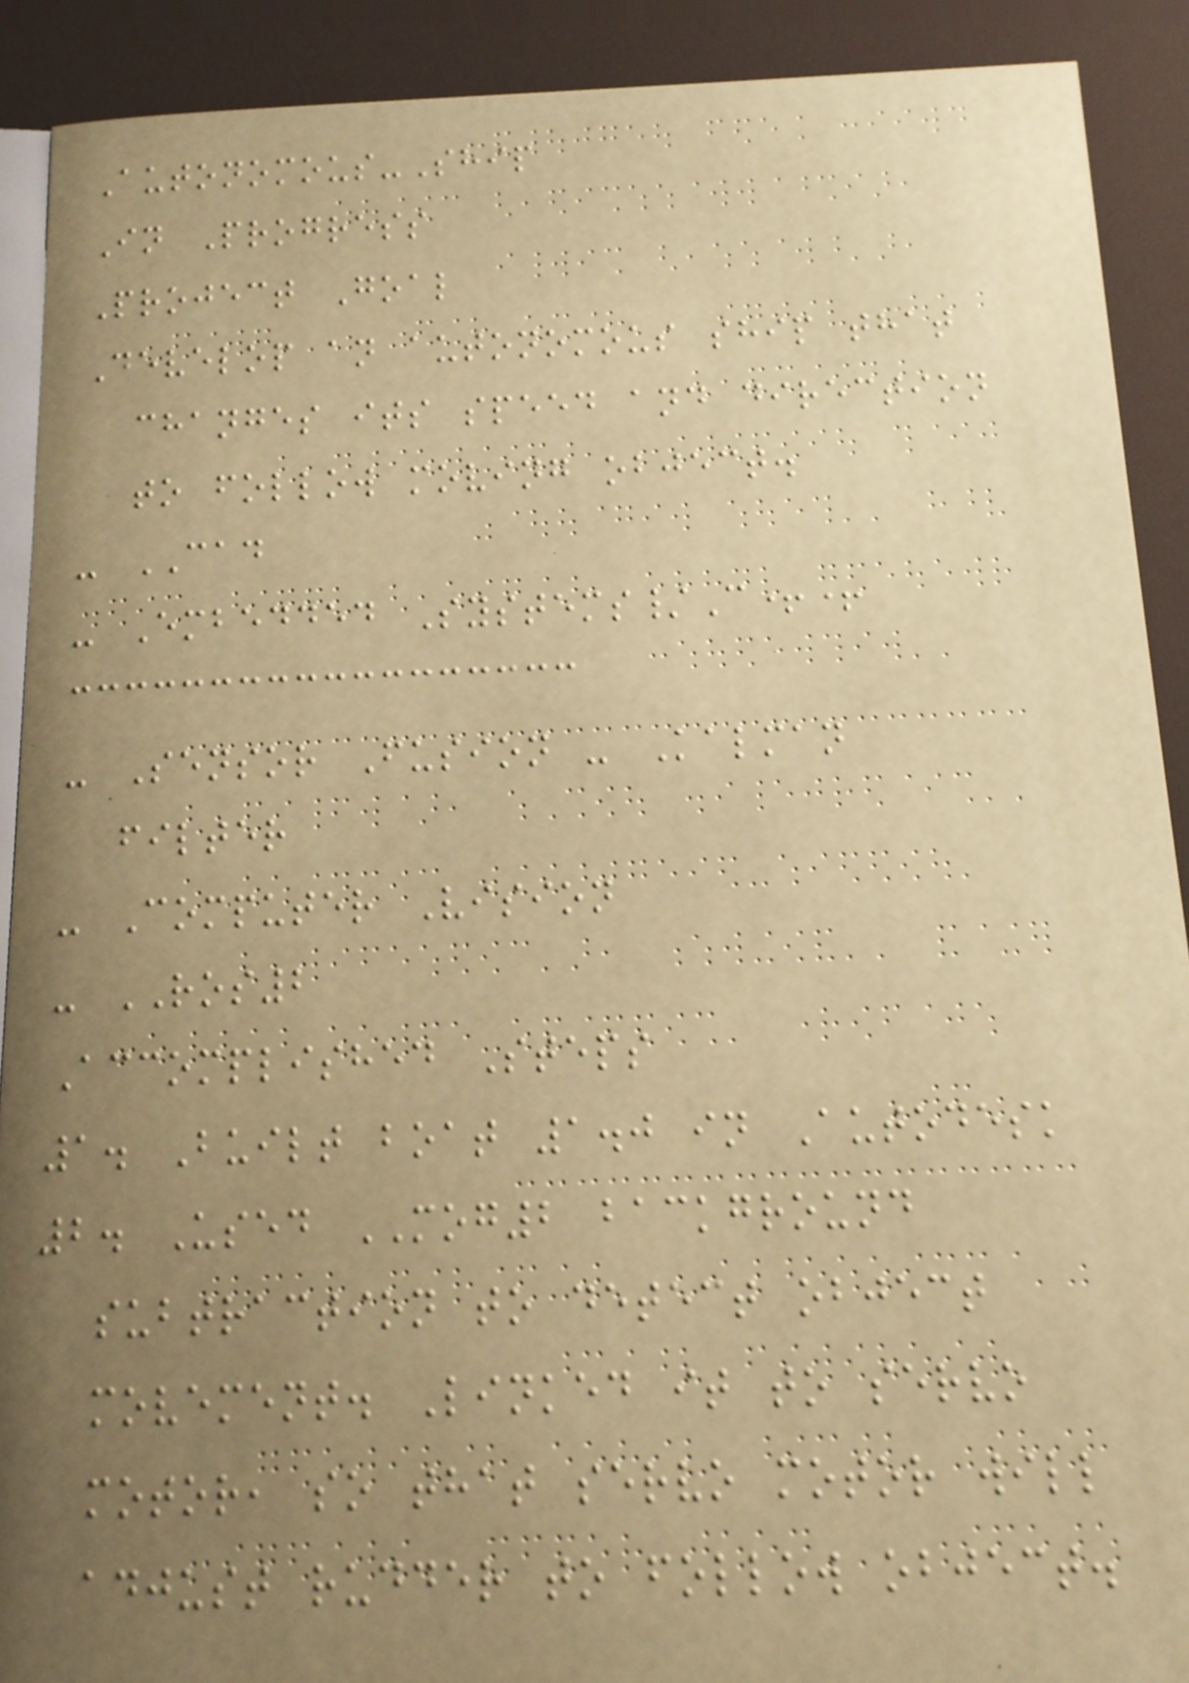Autonomous-Ship
In Progress
Project Goal
Develop an autonomous ship that
changes its speed and direction
to follow moving object.
- CAD
- Embedded Systems/C++
- Sensor Fusion - Kalman
filter
- Computer Vision
- ROS2
Accomplished Steps
1. Built boat 1.0 in Autodesk
2. Used MOG2 background
subtraction to detect object
movement. Linked it to servo
motor, so that servo motor will
adjust rudder to follow object.
